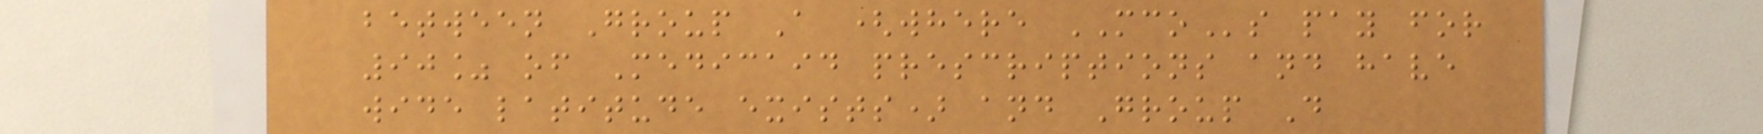between Group A (where MCOs pay for
90% of Medicaid prescriptions and have
wide latitude exists) and Group D
